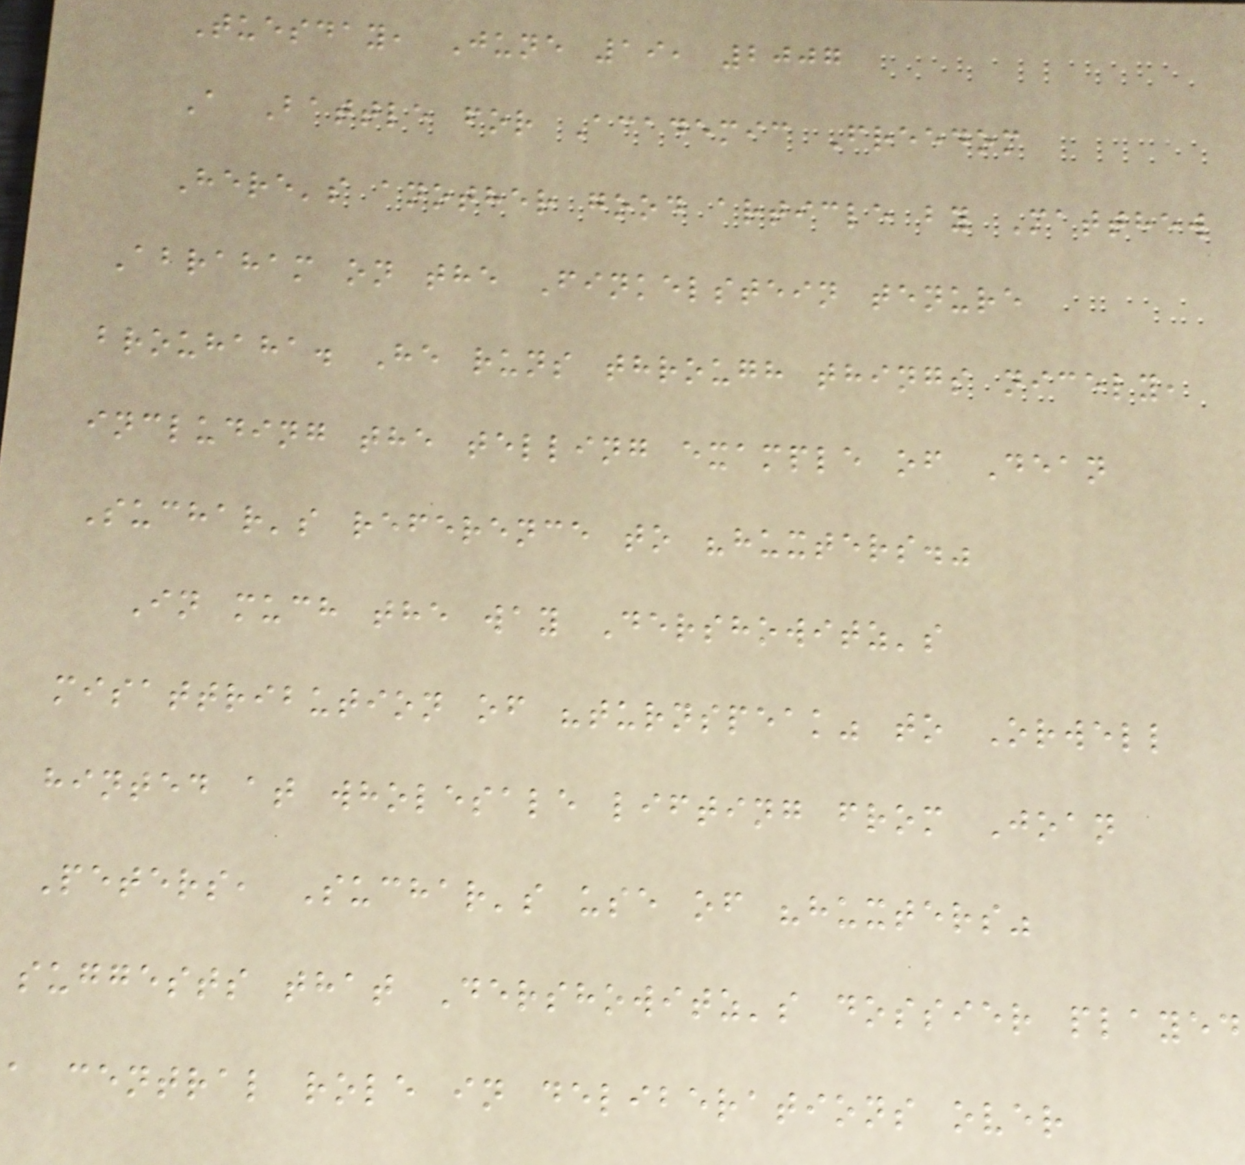Tuesday, June 19, 2007
A Battle for Academic Freedom
Here's another good article by Matthew
Abraham on the Finkelstein tenure
brouhaha. He runs through things nicely,
including the telling example of Dean
Suchar's reference to "huxters."
In much the way Dershowitz's
misattribution of "turnspeak" to Orwell
hinted at wholesale lifting from Joan
Peters, Suchar's use of "huxters"
suggests that Dershowitz's dossier played
a central role in deliberations over
